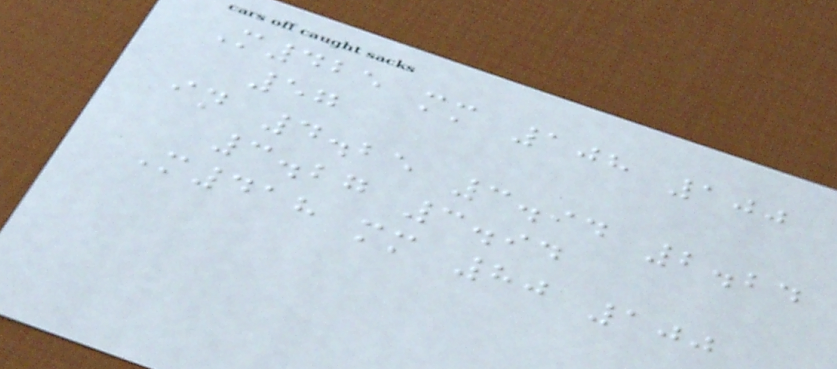M425 mm 108 100
57
in 4.25 3.94 2.24
3.27 3.94
M418 mm 80 100
